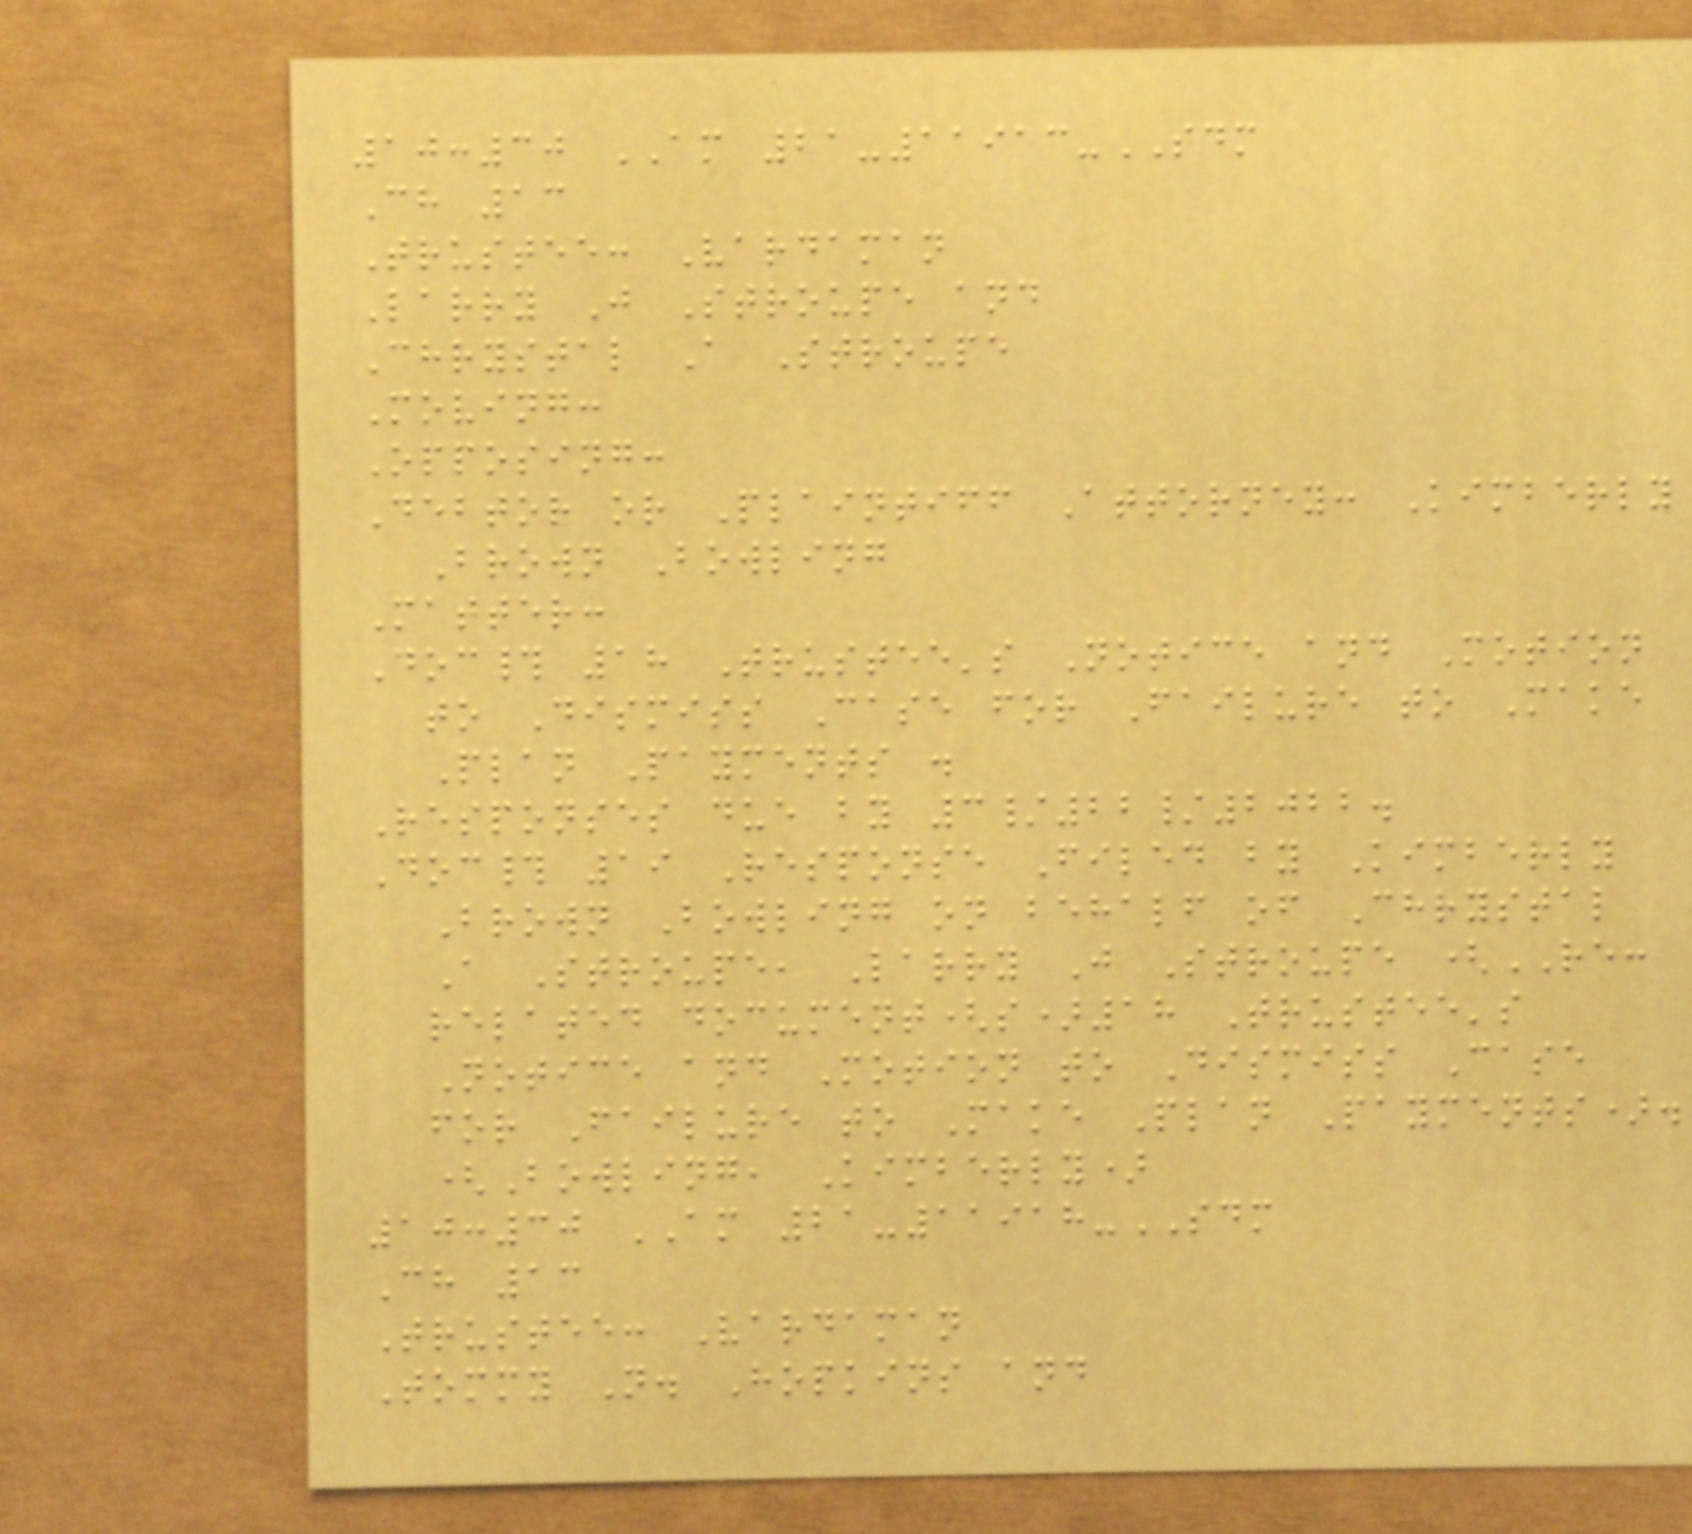10:30 AM 21-11913-SDM
Ch 13
Trustee: Vardaman
Larry J Stroupe and
Chrystal A Stroupe
Moving:
Opposing:
Debtor or Plaintiff Attorney: Kimberly
Brown Bowling
Matter:
Doc# 18 Trustee's Notice and Motion
to Dismiss Case for Failure to Make
Plan Payments .
Responses due by 3/22/2022.
Doc# 19 Response Filed by Kimberly
Brown Bowling on behalf of Chrystal
A Stroupe, Larry J Stroupe (RE:
related document(s)18 Trustee's
Notice and Motion to Dismiss Case
for Failure to Make Plan Payments).
(Bowling, Kimberly)
10:30 AM 21-11918-SDM
Ch 13
Trustee: Vardaman
Tommy N. Hopkins and
